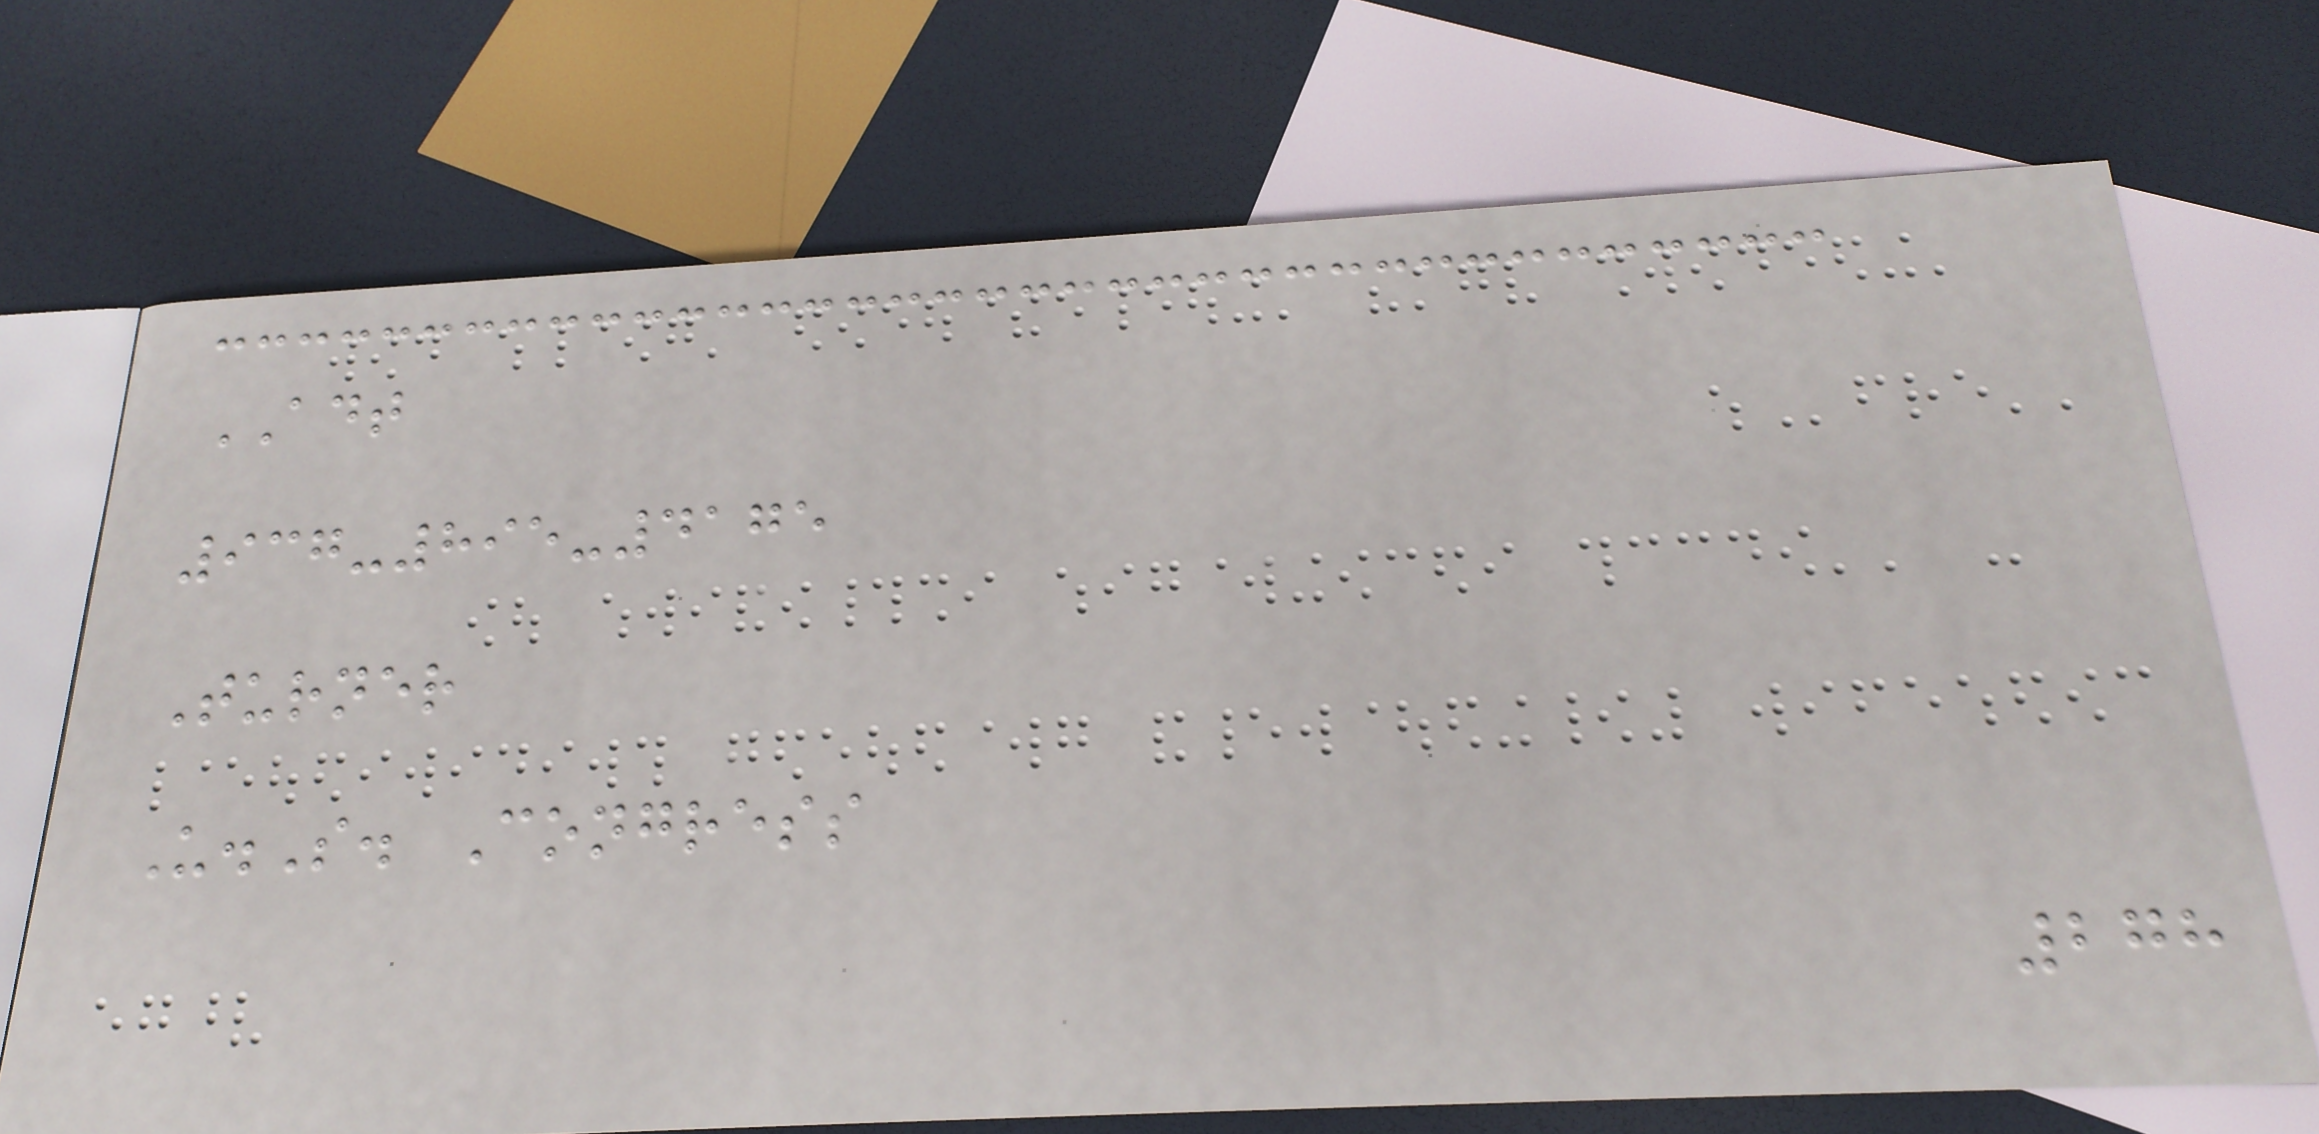ADT
937-895-4175
Turner
U.S. Congress
278
